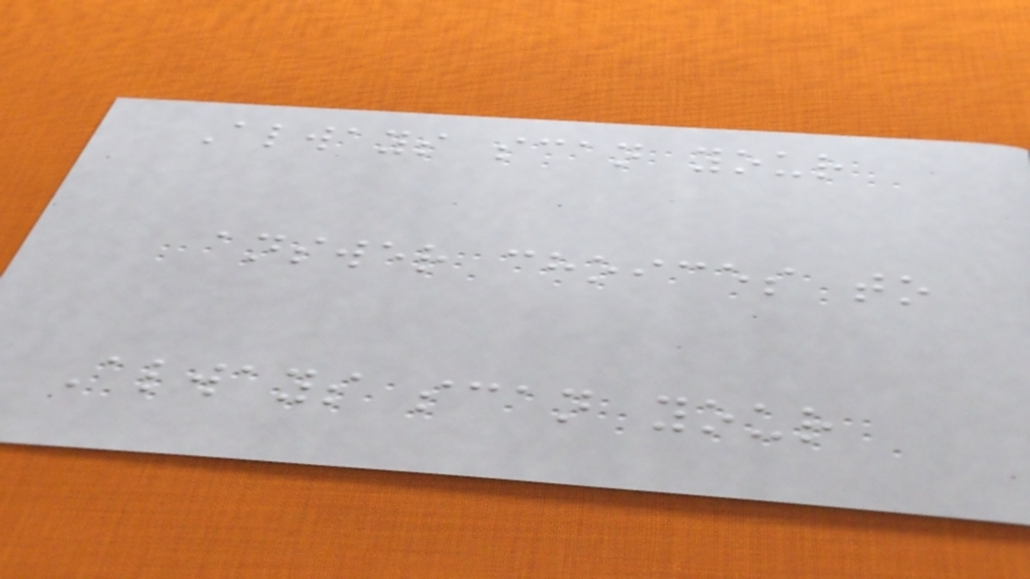Always scan your
answer choices to
Always scan your
